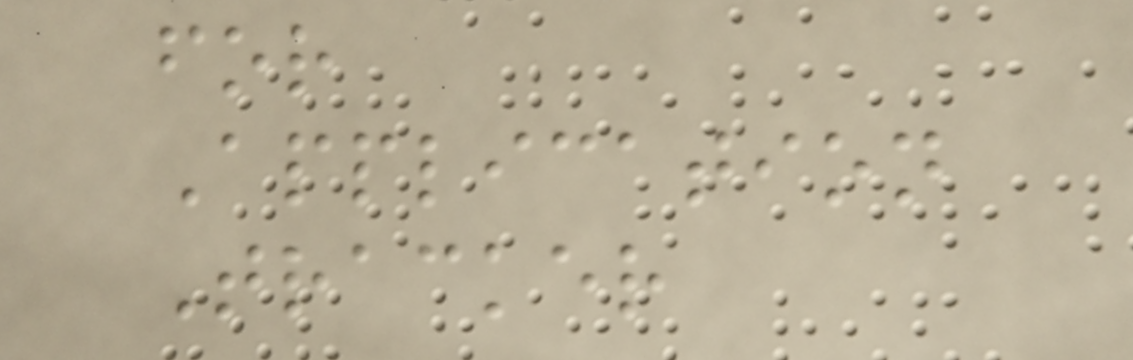for
Application
Tracker
